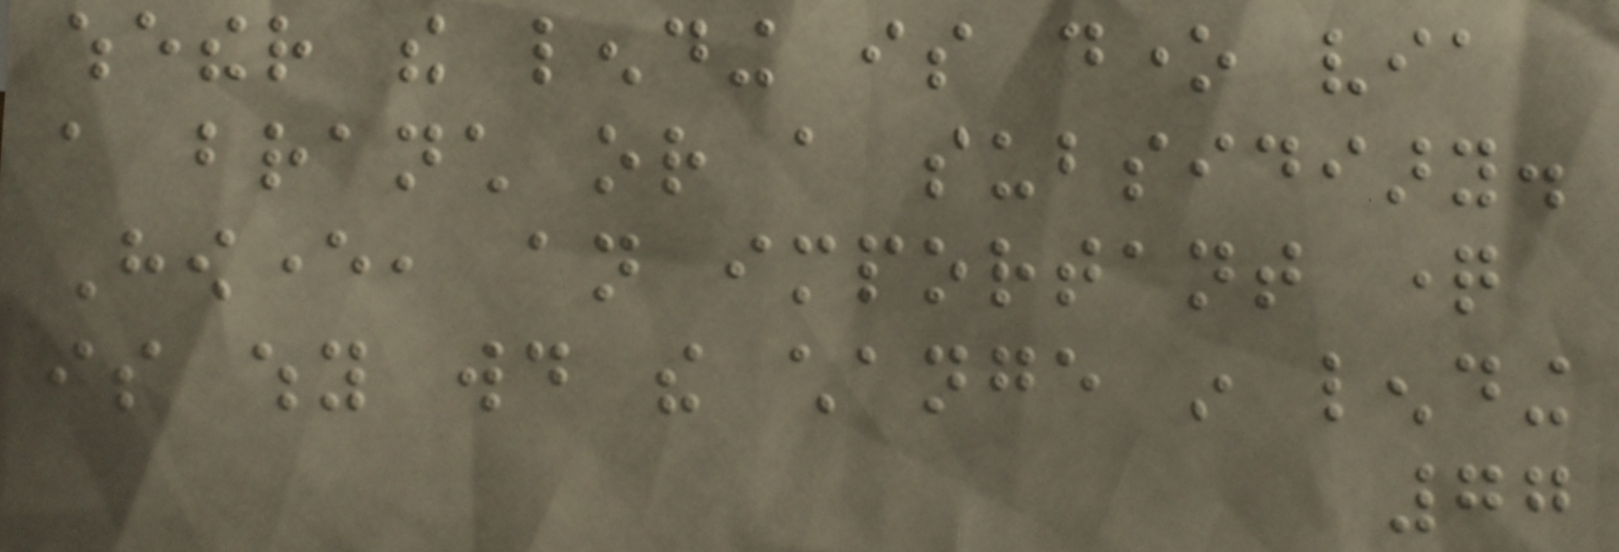whether the lending is done via
a branch or a subsidiary.
However, an important question
is why would the change in lending
77
